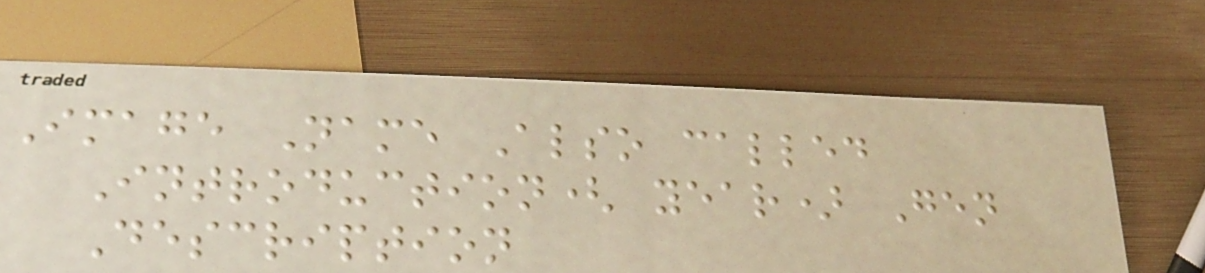Image Name Also called
Introduction( year) Gen
Description
